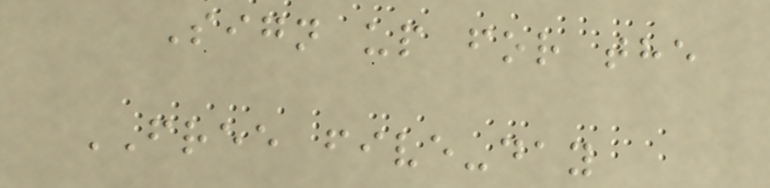Sign up for the
FREE five-day
